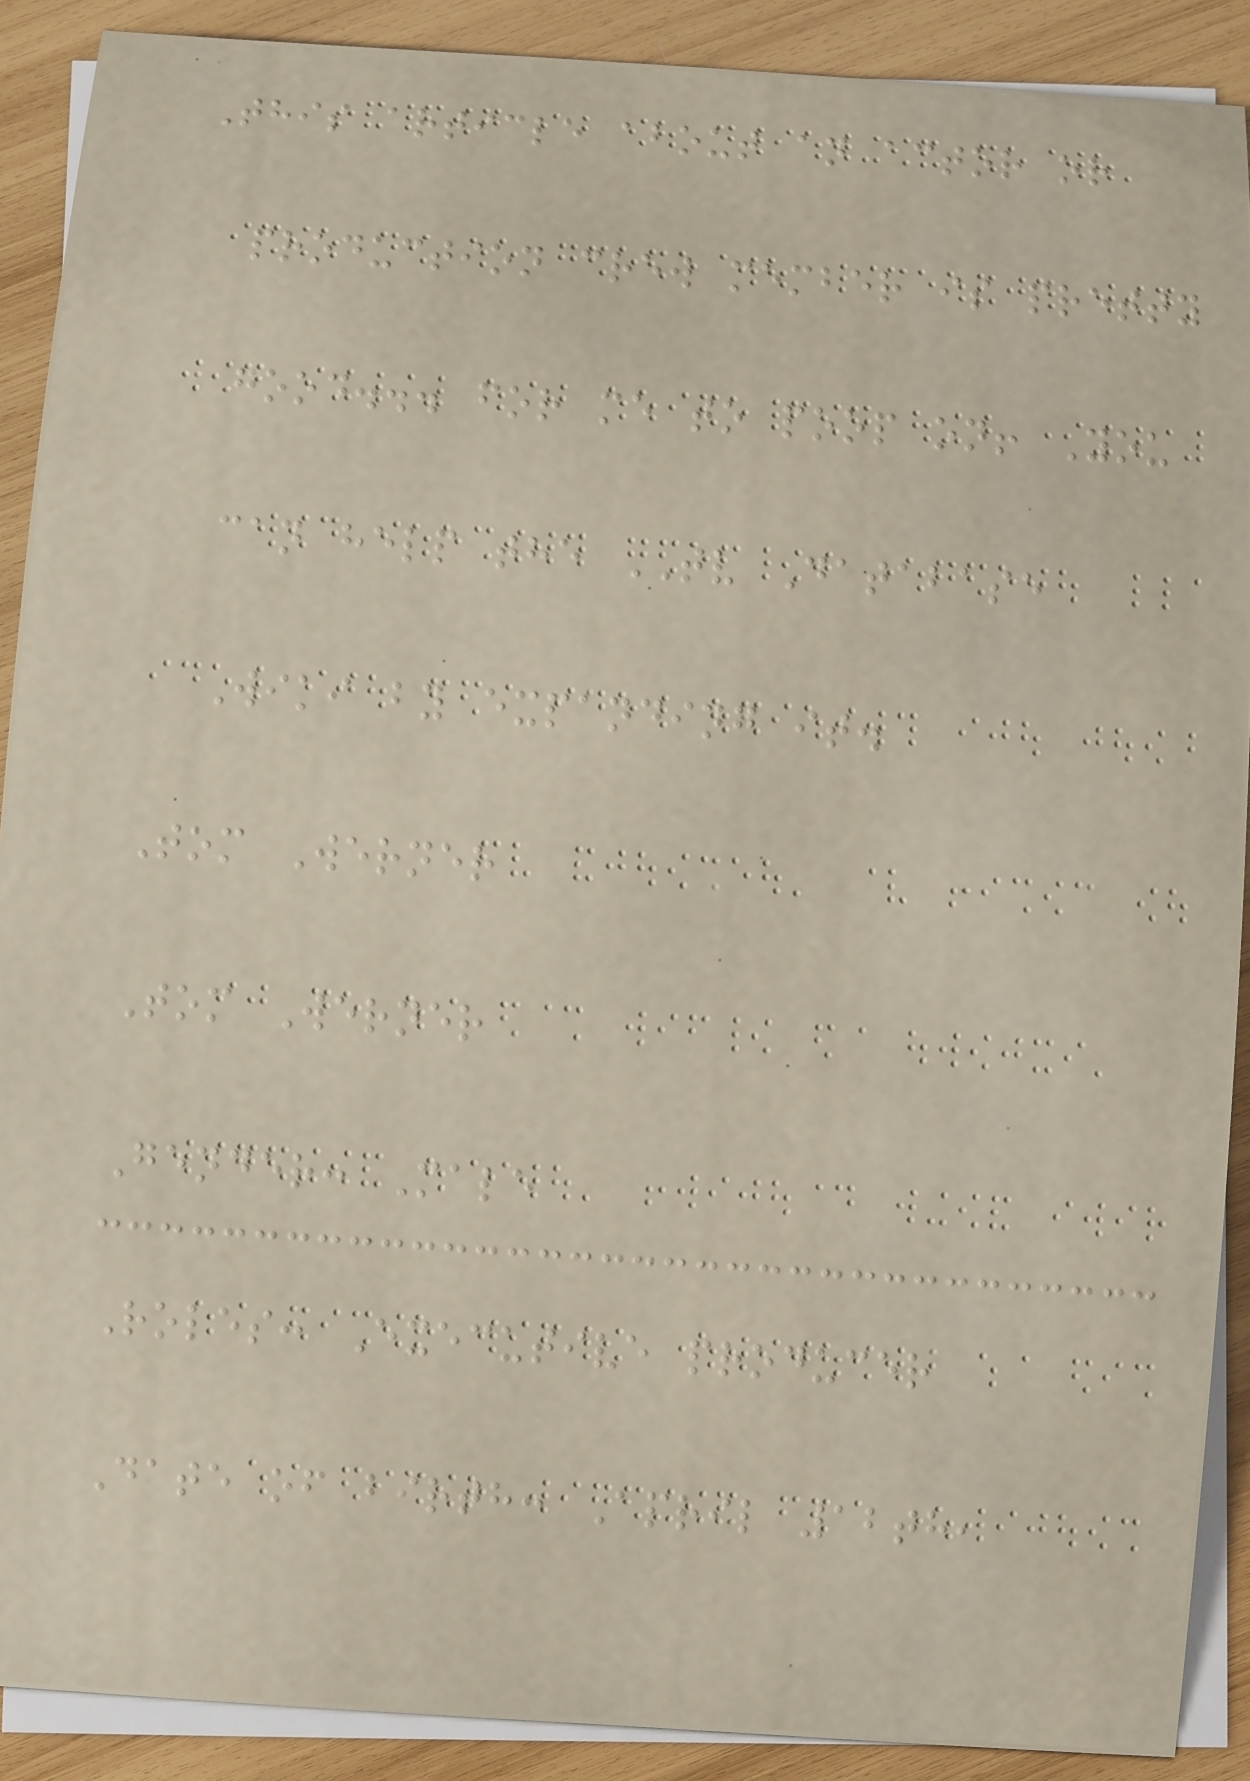This article about an actor or
production crew member is pretty
good... for me to poop on! You
can help the TV Database
Wiki by expanding it.
Tom Werner
Tom Werner
Gender: Male
Roles: Executive producer
Date of birth: April 12th,
